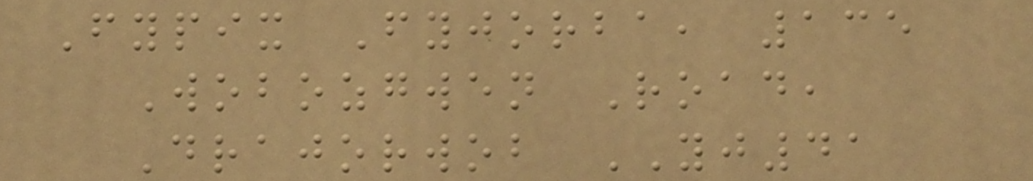Fypix Fyjorba, 135
Wobozgwen Road,
Drajorwob YJ41
